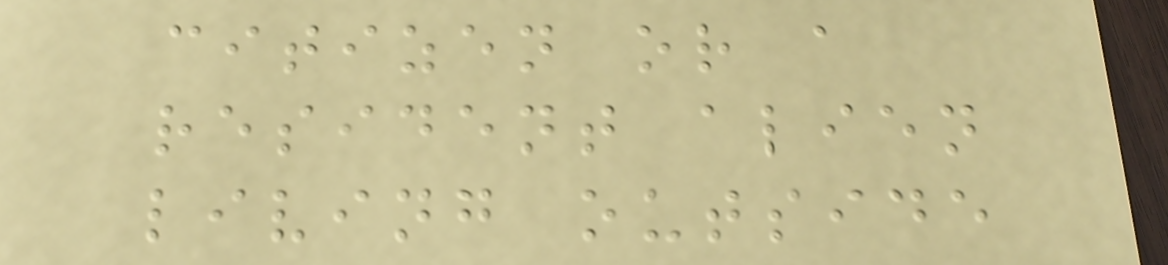citizen or a
resident alien
living outside
